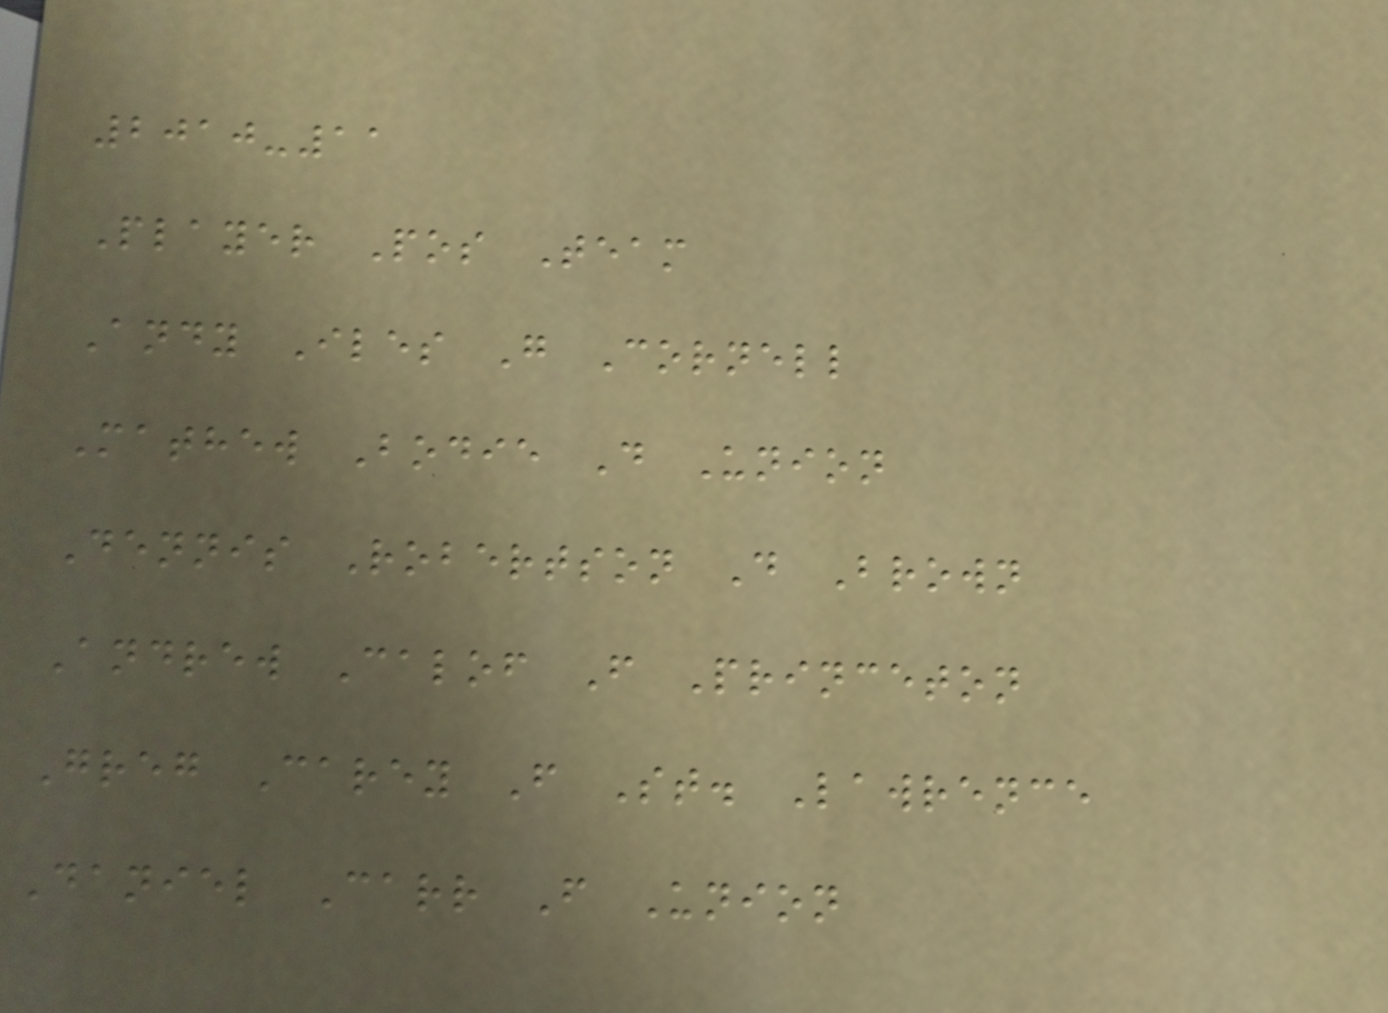2010-11
Player Pos Team
Andy Iles G Cornell
Mathew Bodie D Union
Dennis Robertson D Brown
Andrew Calof F Princeton
Greg Carey F St. Lawrence
Daniel Carr F Union
